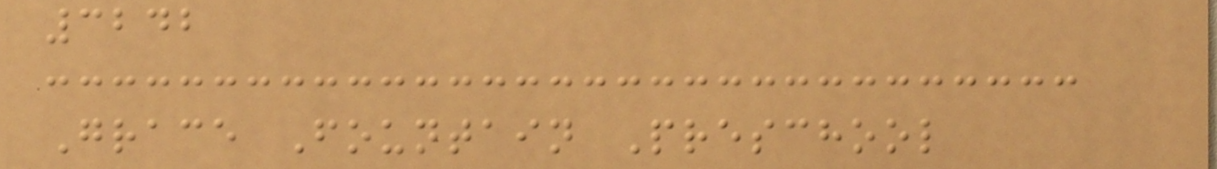3242
Grace Fountain Preschool
